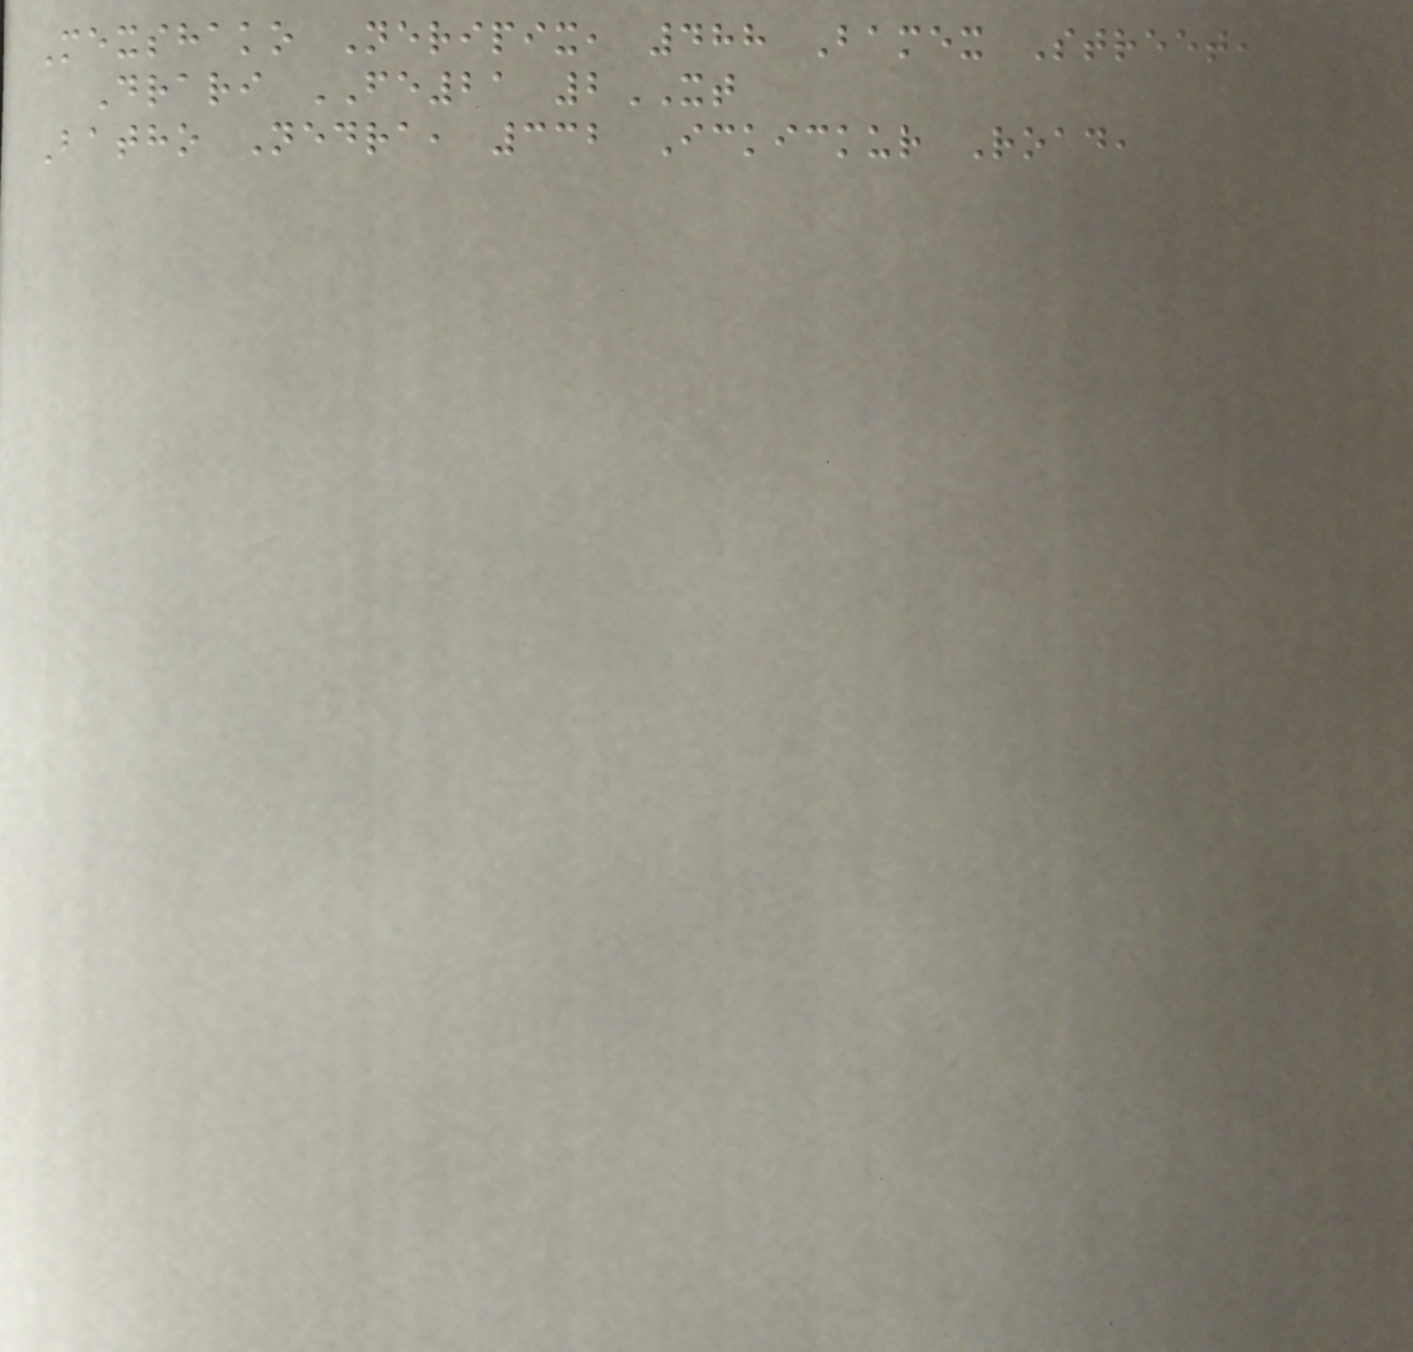Mexshako Neripix, 488 Bamex Street,
Drari FE21 2XT
Batho Nedra, 332 Ickickur Road,
